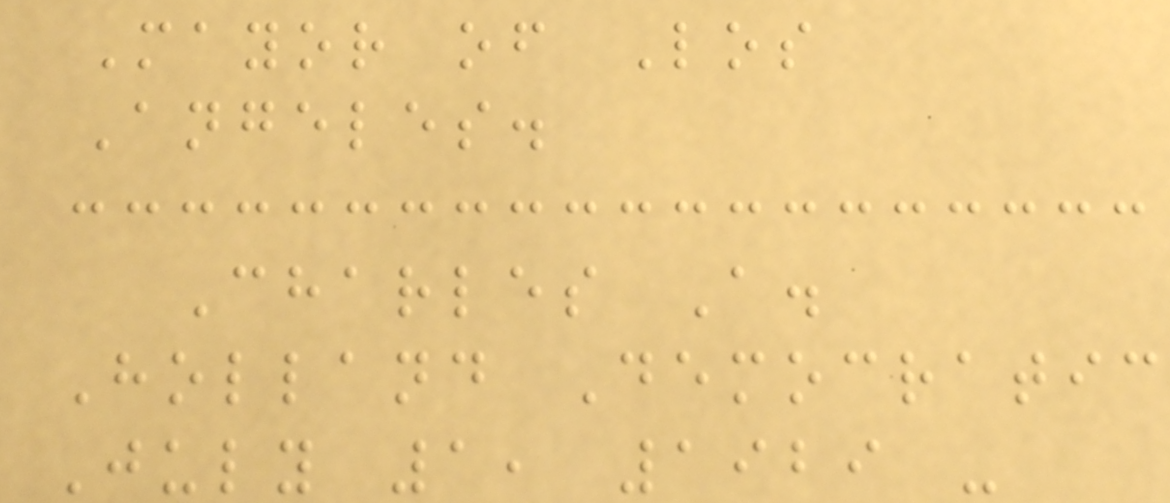Mayor of Los
Angeles.
Charles A.
Holland Democratic
July 1, 1929 -
